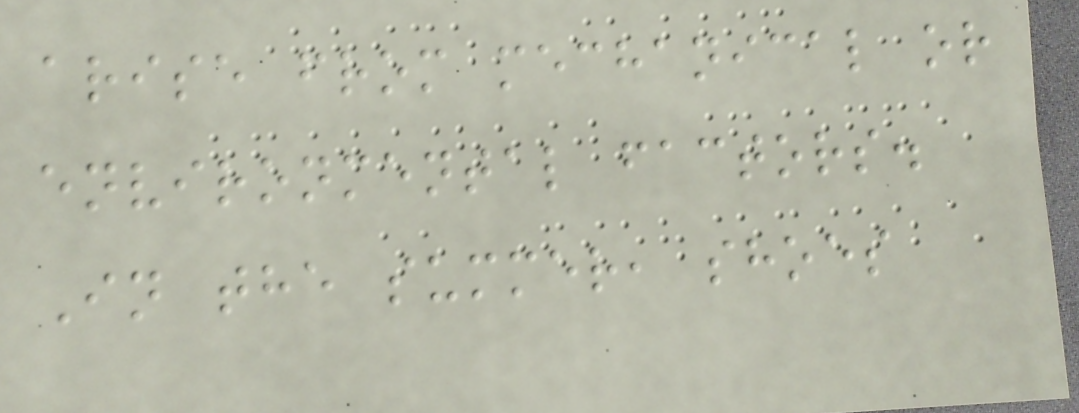arise from mechanical or
environmental factors.
In the summer, shoes
